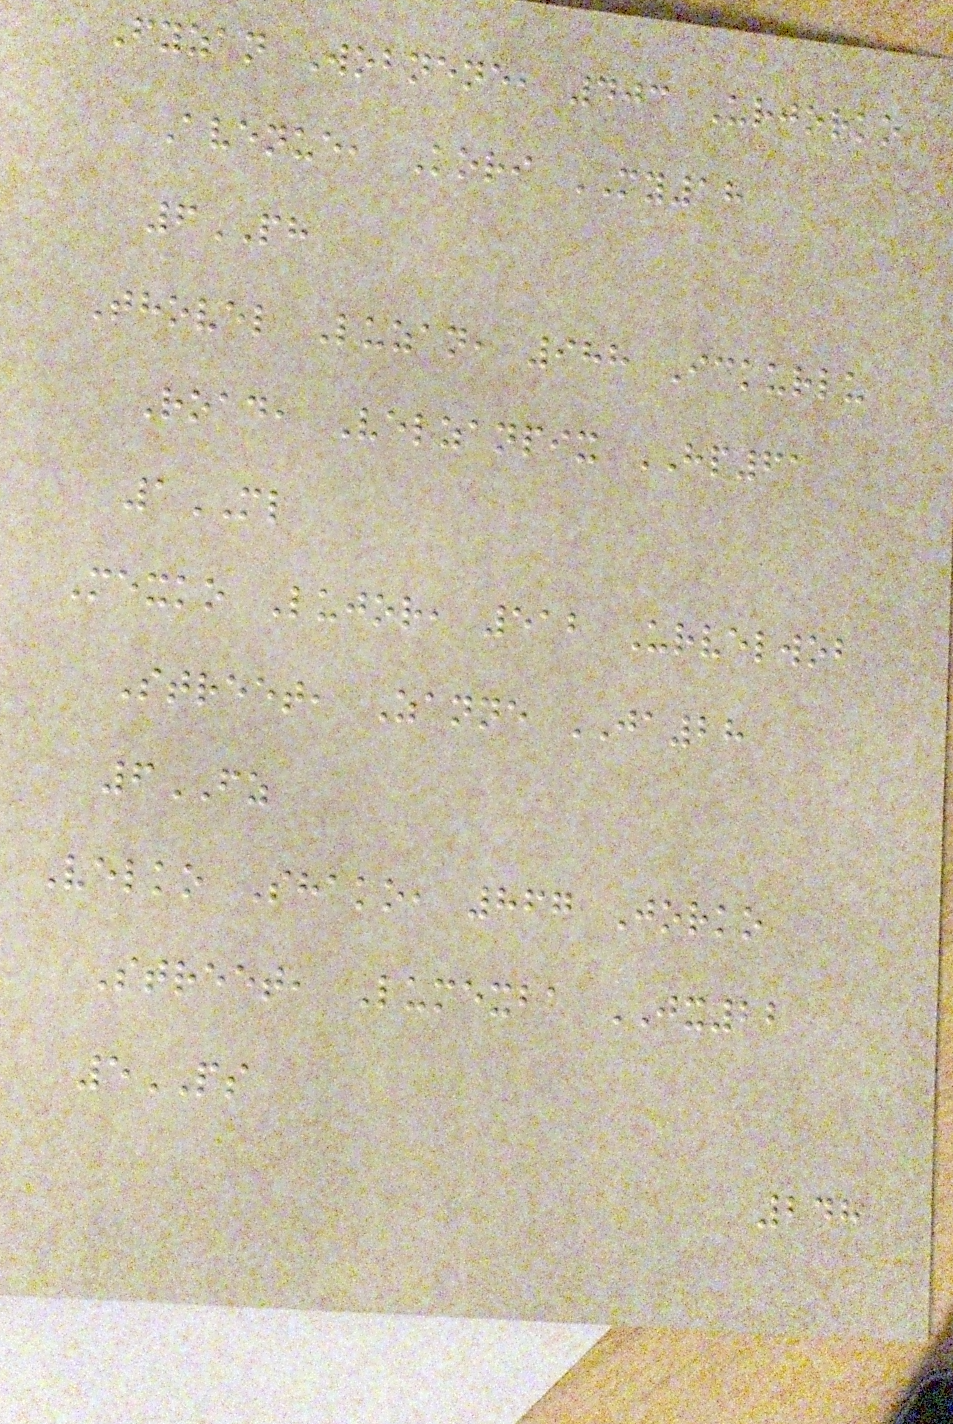Fyzan Wobnene, 403 Urjorko
Avenue, Kori MY18
6PH
Thovel Luzan, 988 Ickurlu
Road, Velzanpix HP61
1ML
Mexko Lujor, 512 Urvelwob
Street, Zanne JA28
6FZ
Velko Shako, 867 Jorko
Street, Lumexba JX22
5PS
248
